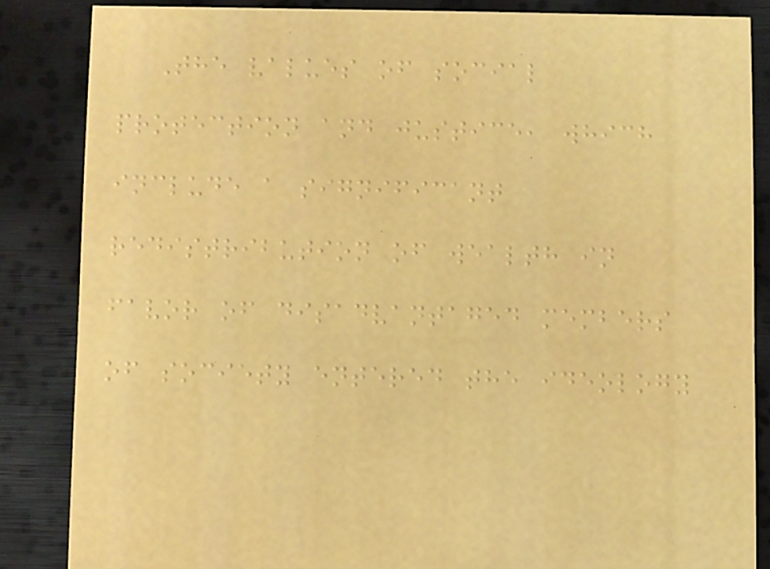The values of social
protection and justice, which
include a significant
redistribution of wealth in
favor of disadvantaged members
of society entered the ideology
